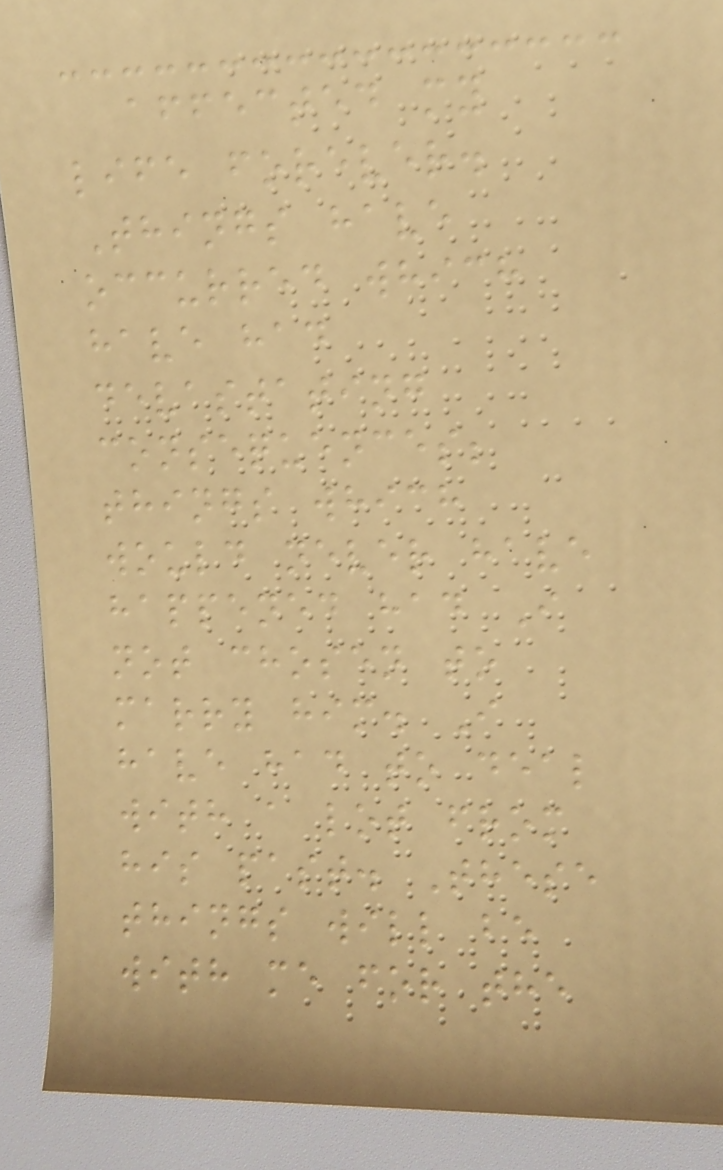affected my
life forever.
Things have
occurred which
have had
devastating
consequences;
things which
would never have
happened had I
not chosen to
marry him. I
have had to deal
with a lot from
his past. These
things will be
with me for the
